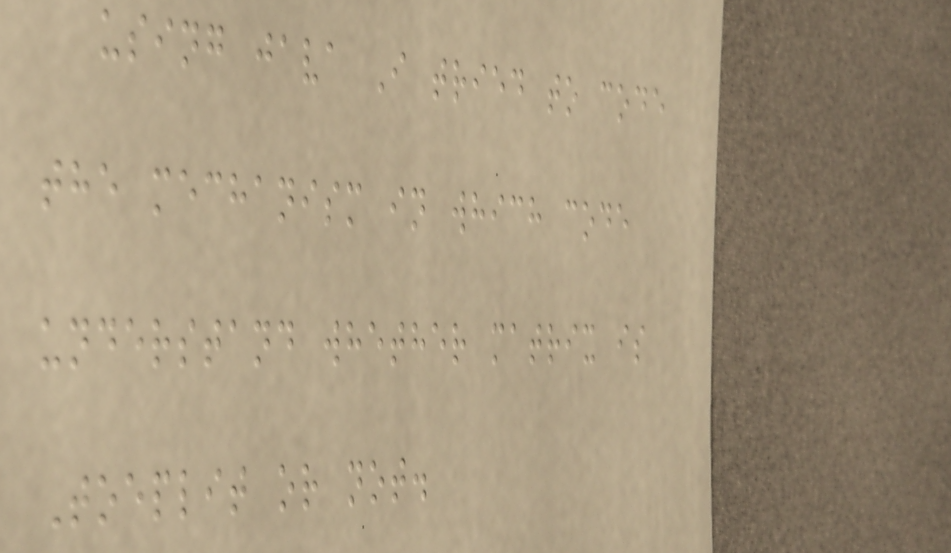using java I tried to code
the mechanism in which code
understand whether matrix is
Toeplit or not.
